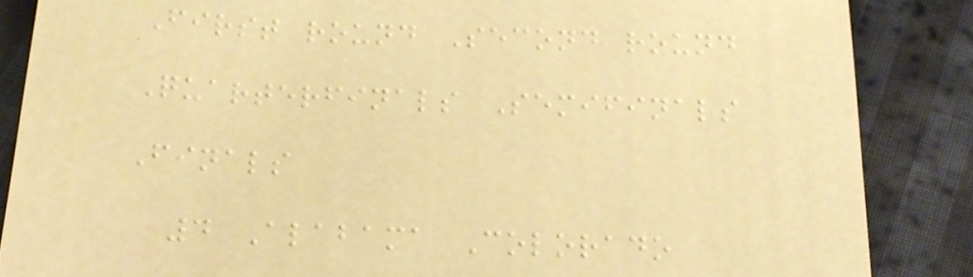First round Second round
Quarterfinals Semifinals
Finals
4 Alabama Colorado
